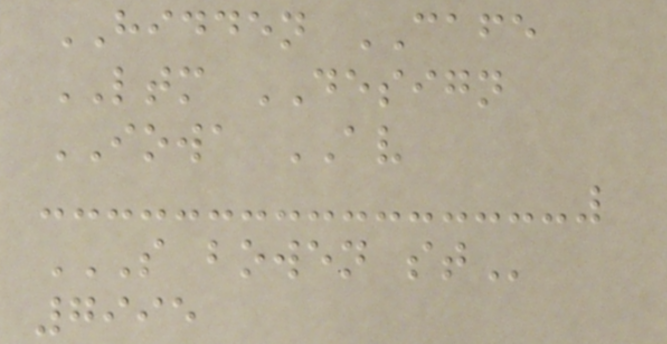HIDDEN CAFE
LTM DESIGN
IOWA AV
S BOWEN ST
7995
